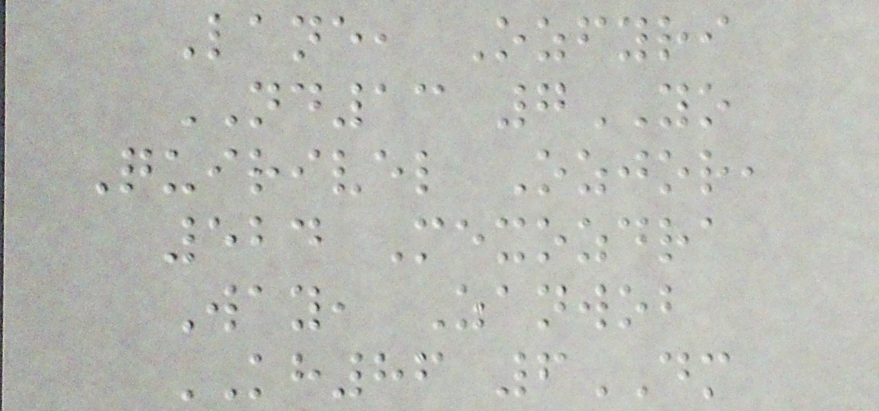Lane, Ozfyri
ND13 7YO
Quirivel Ozjor,
524 Mexozdra
Way, Zanwob
KH86 6DM
